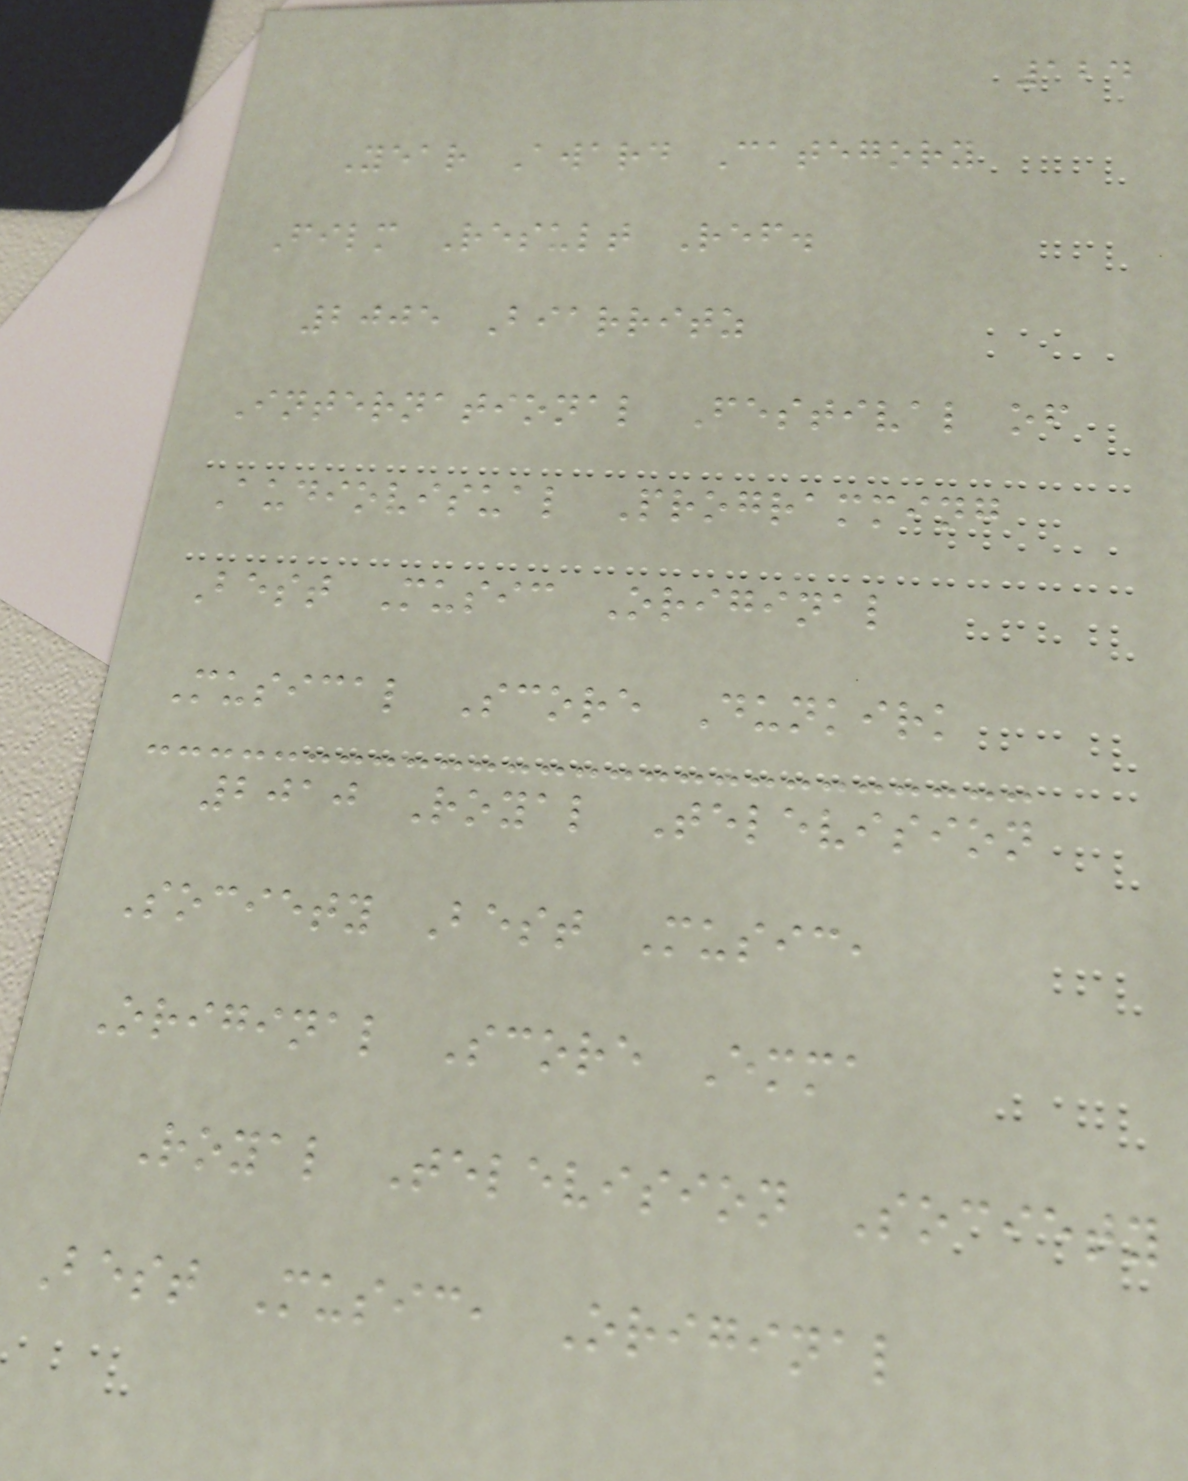124
Year Award Category
Film Result Ref.
2005 Biarritz
International Festival of
Audiovisual Programming
Best Music Original
Musical Score Dunkirk
2010 Royal Television
Society Best Music,
Original Score Emma
Royal Television Society
Best Music, Original
